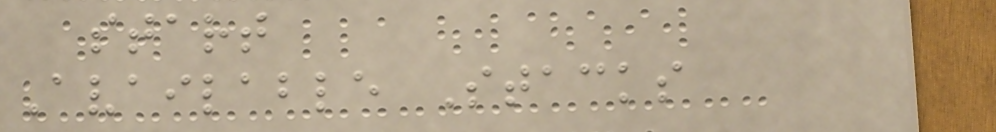start
Available Stacks
